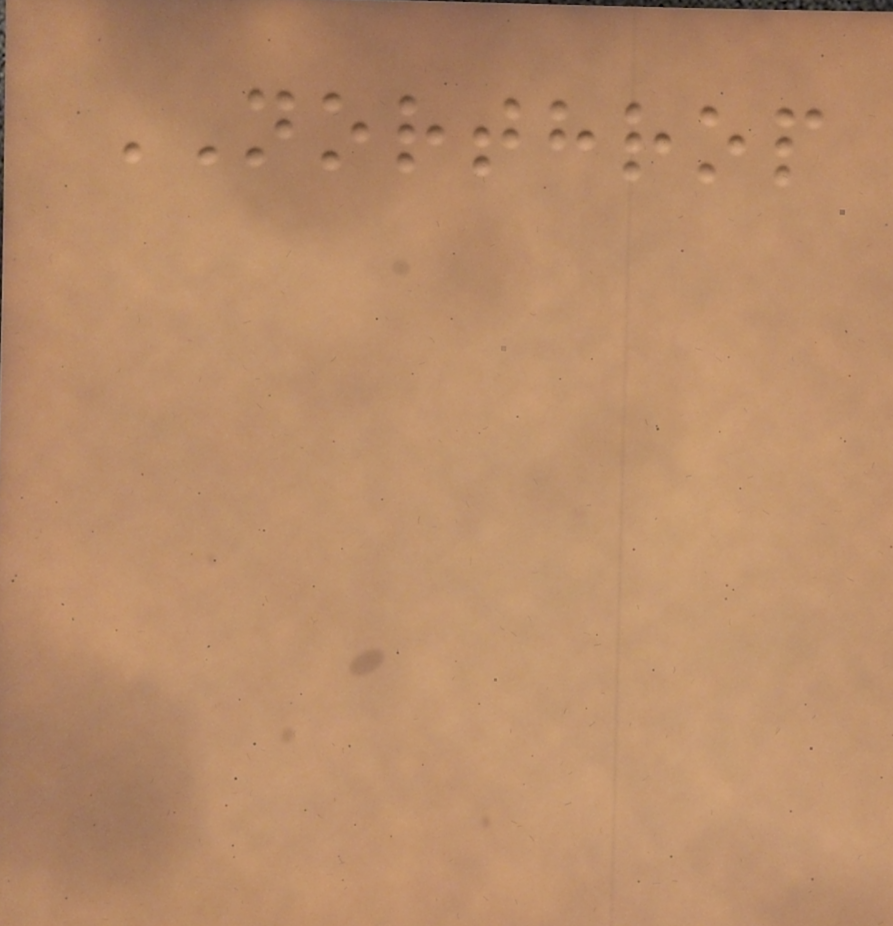NORTHROP
